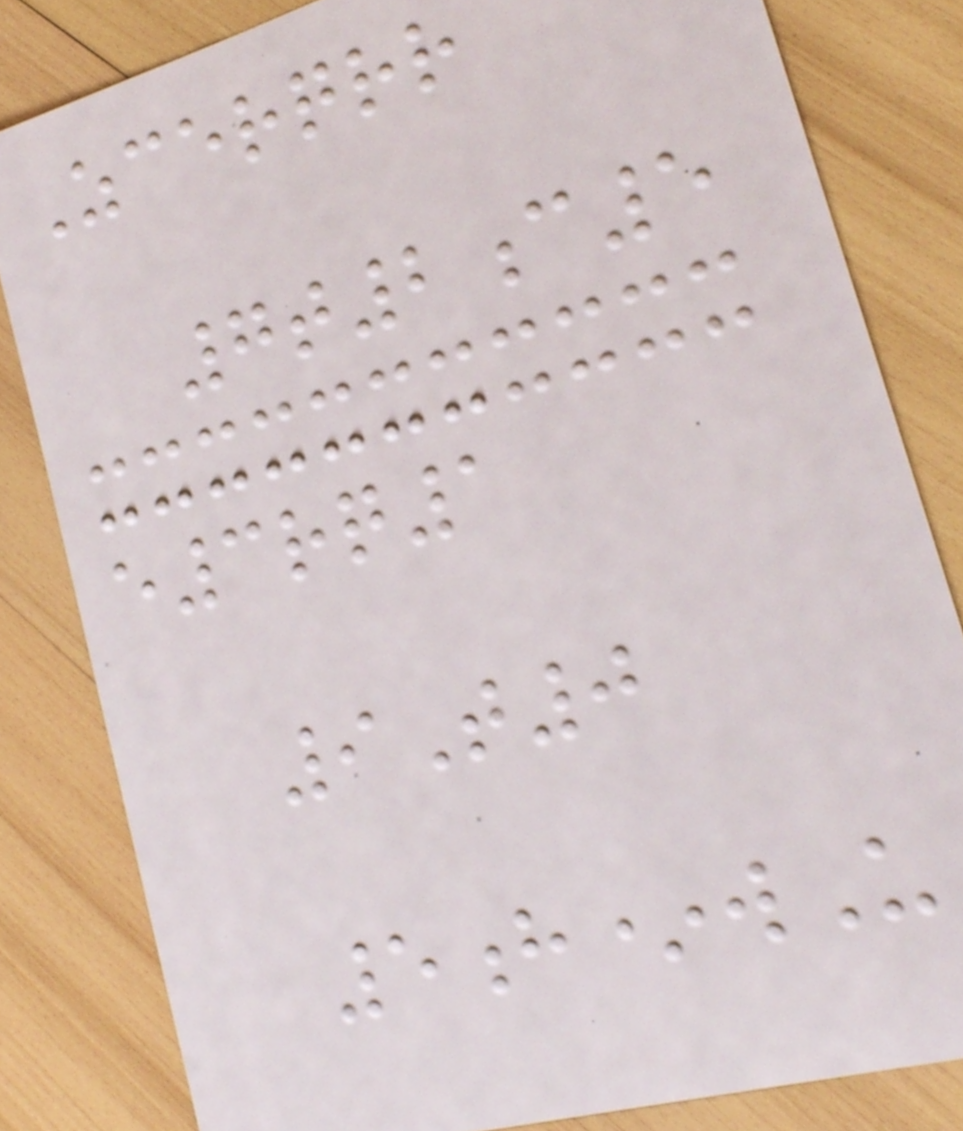Zcerqrr
7t2c5
e3rq1
9T0
5h*wU
